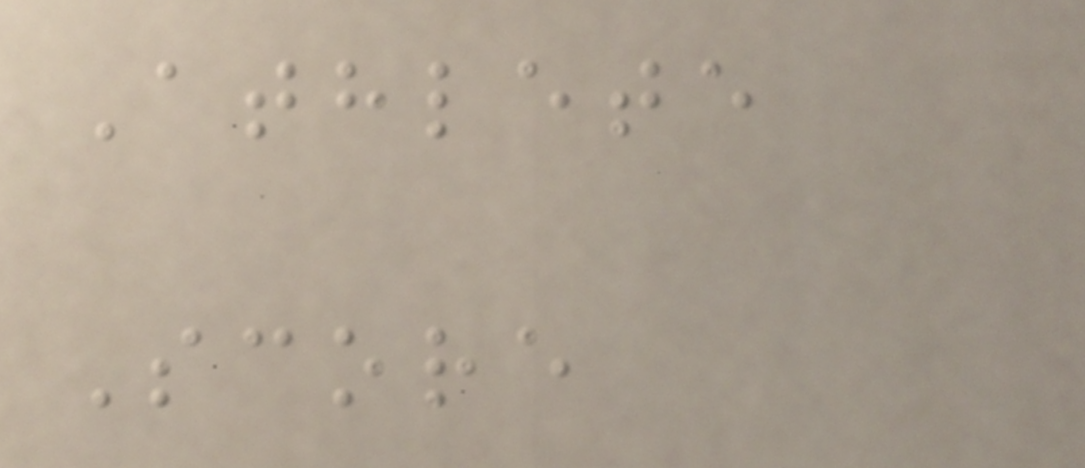Athlete
Score
